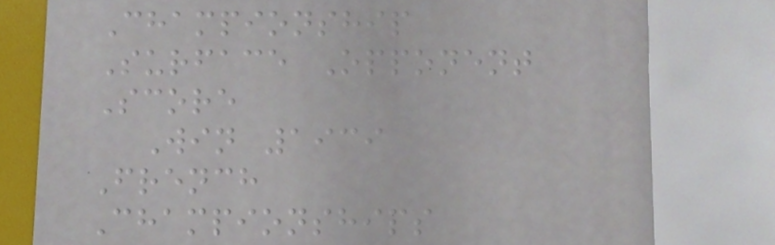Championship
Surface Opponent
Score
Win 1939
French
Championships
